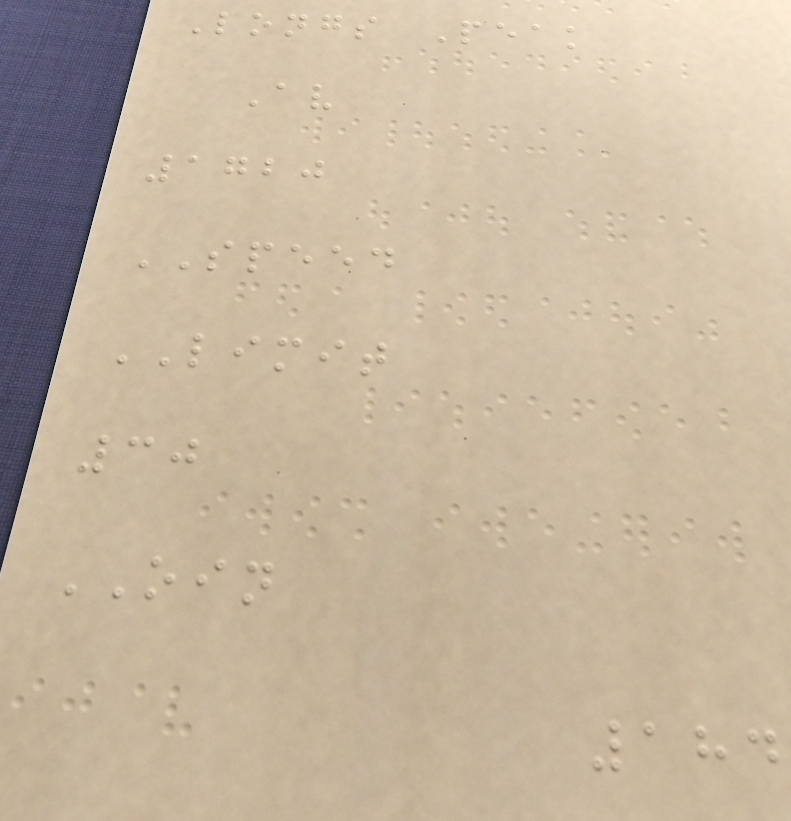Longs Peak
Av
1720
SPEED
LIMIT
30
OIN
184
